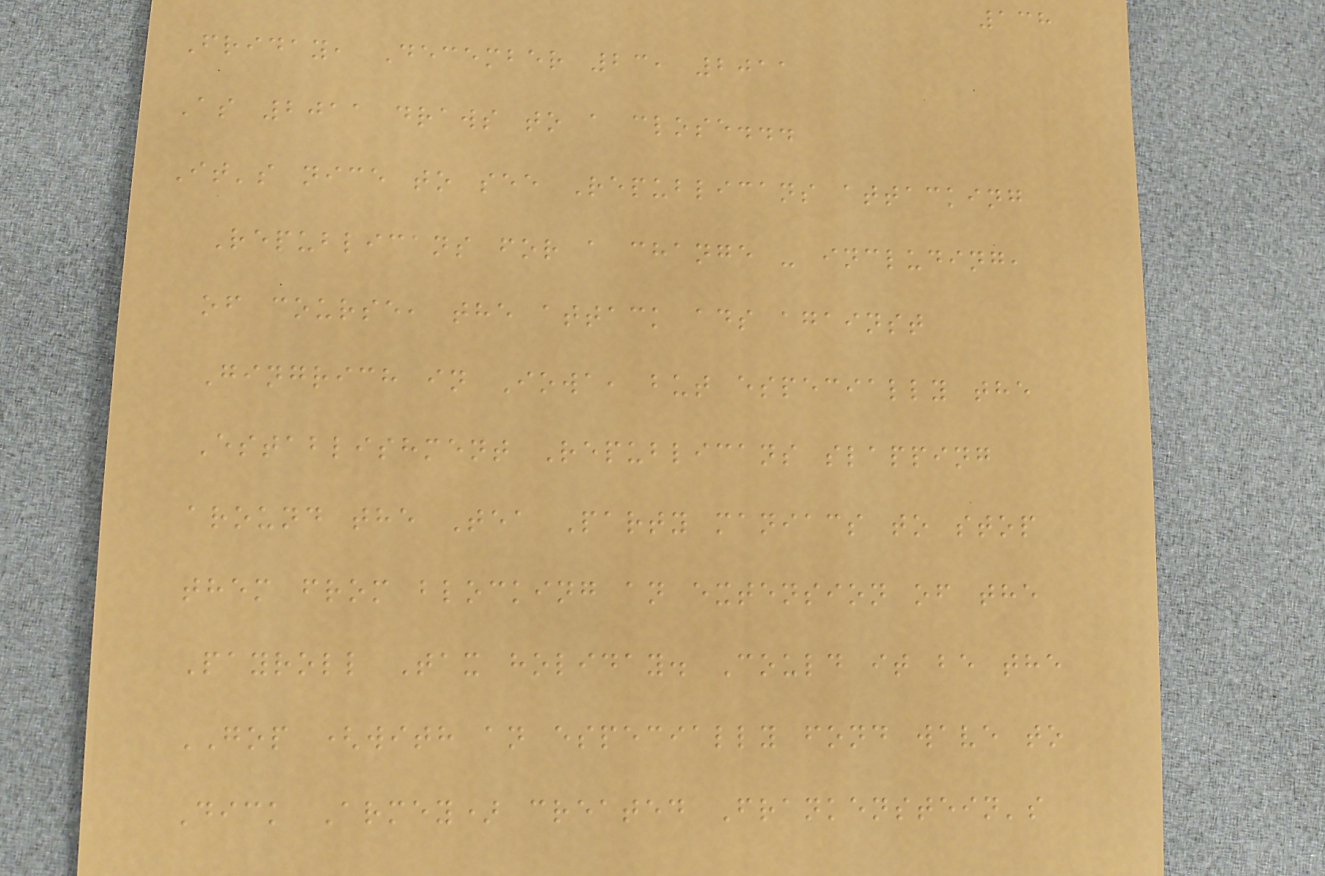138
Friday, December 23, 2011
As 2011 draws to a close...
It's nice to see Republicans attacking
Republicans for a change - including,
of course, the attack ads against
Gingrich in Iowa, but especially the
Establishment Republicans slapping
around the Tea Party maniacs to stop
them from blocking an extension of the
Payroll Tax holiday. Could it be the
GOP (with an especially fond wave to
Dick Armey) created Frankenstein's
